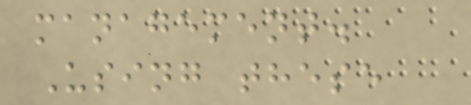management.
Using these
